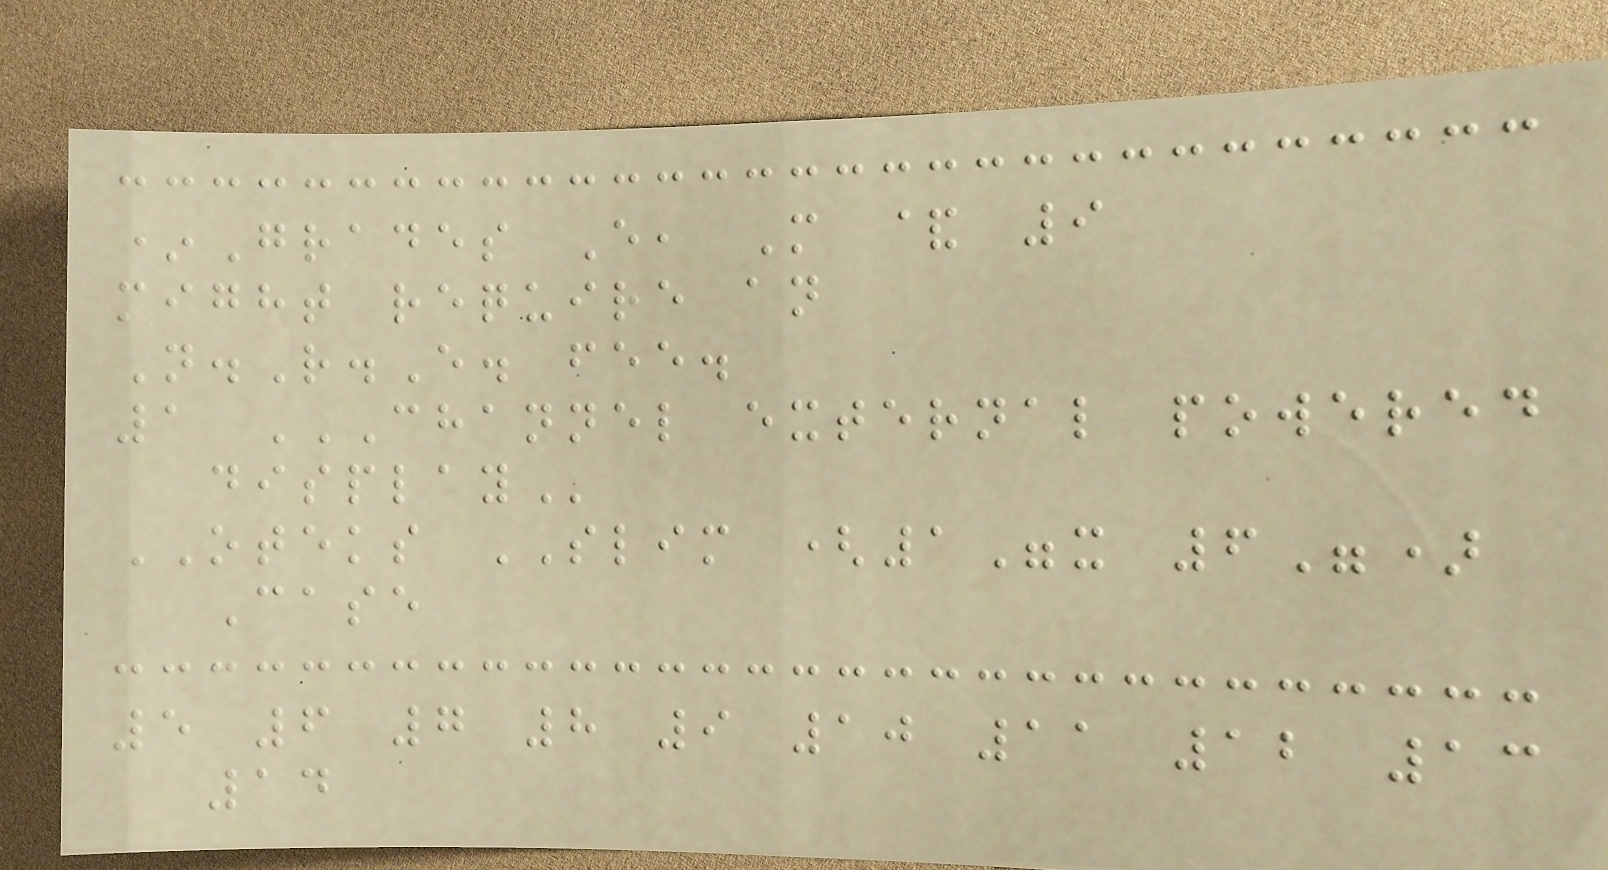*Grades E, M & 9
might require an
N.R.E. fee.
1 CHANNEL EXTERNAL POWERED
DISPLAY
OTEKS SLIM (1"x 6")
Case
5 6 7 8 9 10 11 12 13
14
